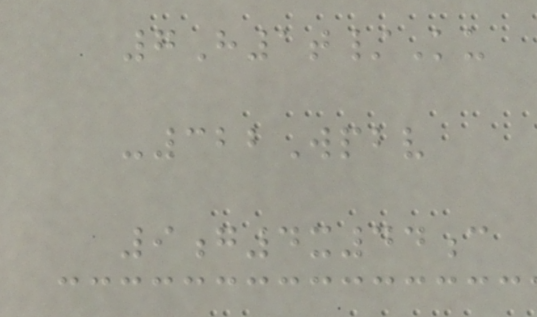7H1t/Ku
-322Wpbv
9g4x44c
